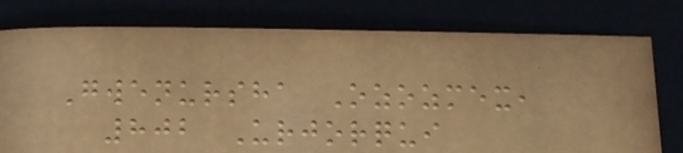Gwenursha Ozozmex,
802 Urjorqui
